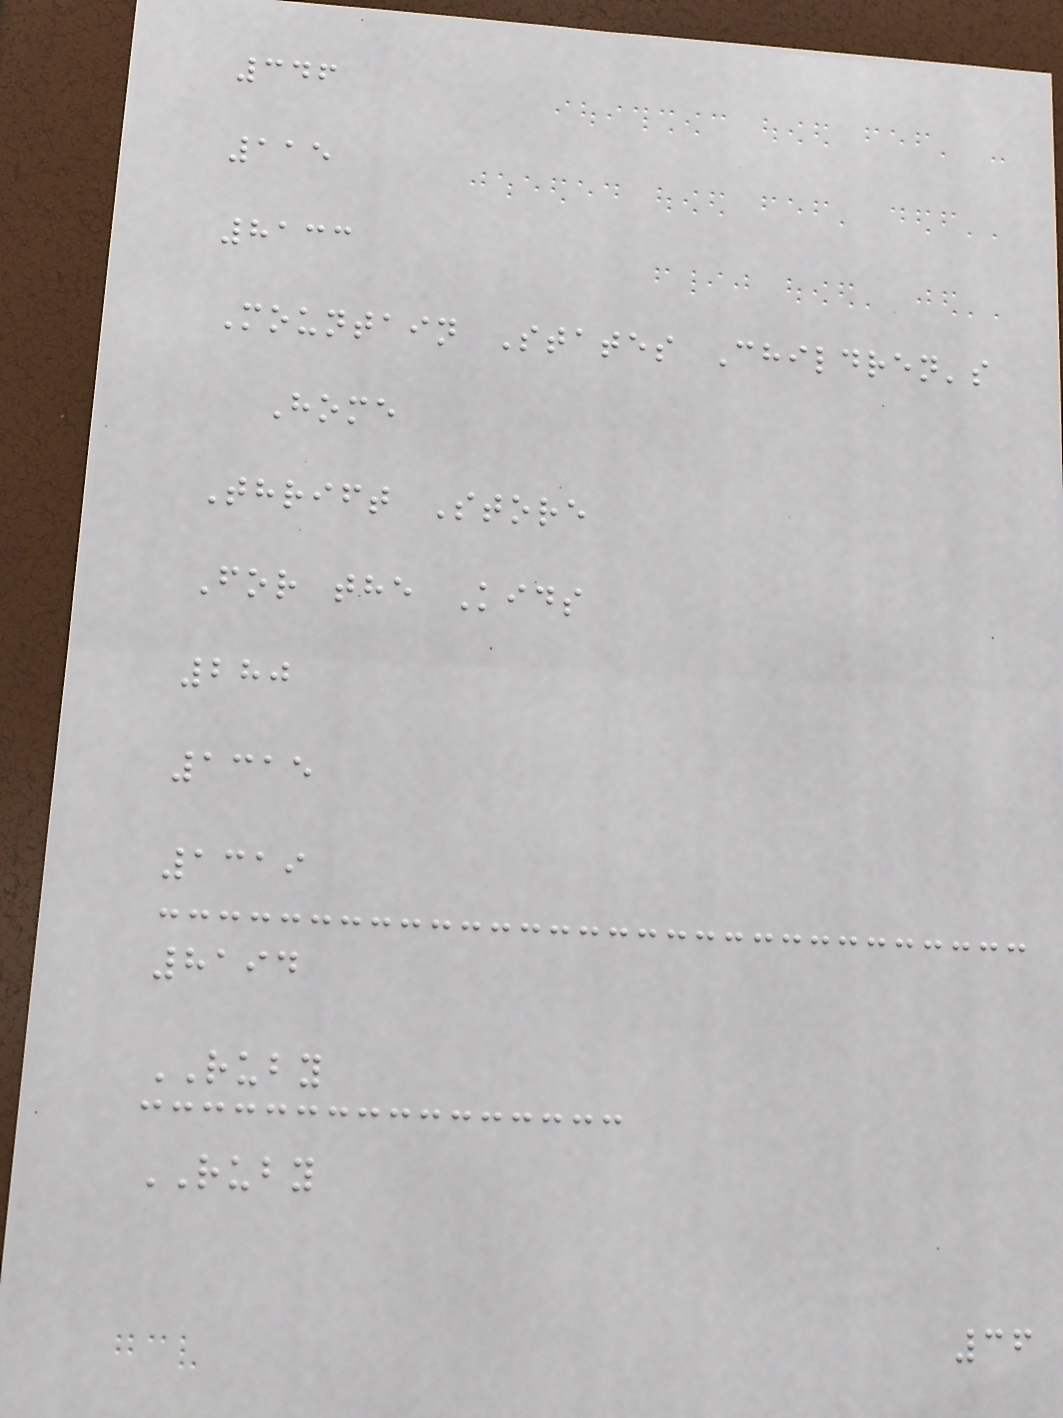346
115
8133
Mountain States Children's
Home
Thrift Store
For the Kids
280
1315
1319
8194
RUBY
RUBY
36
